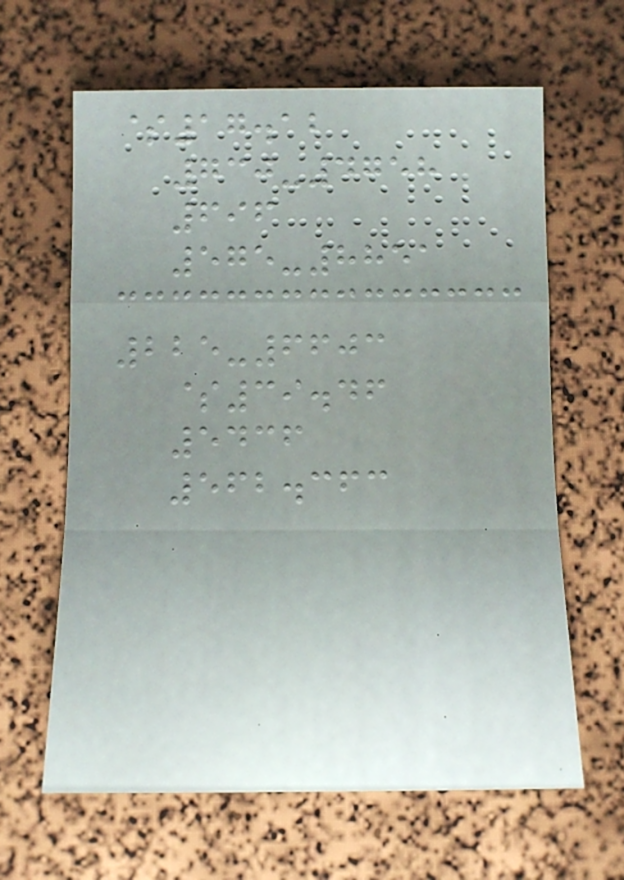$17.12
730-4758
696
575-8851
225-6603
$39.46
5436
562.363
